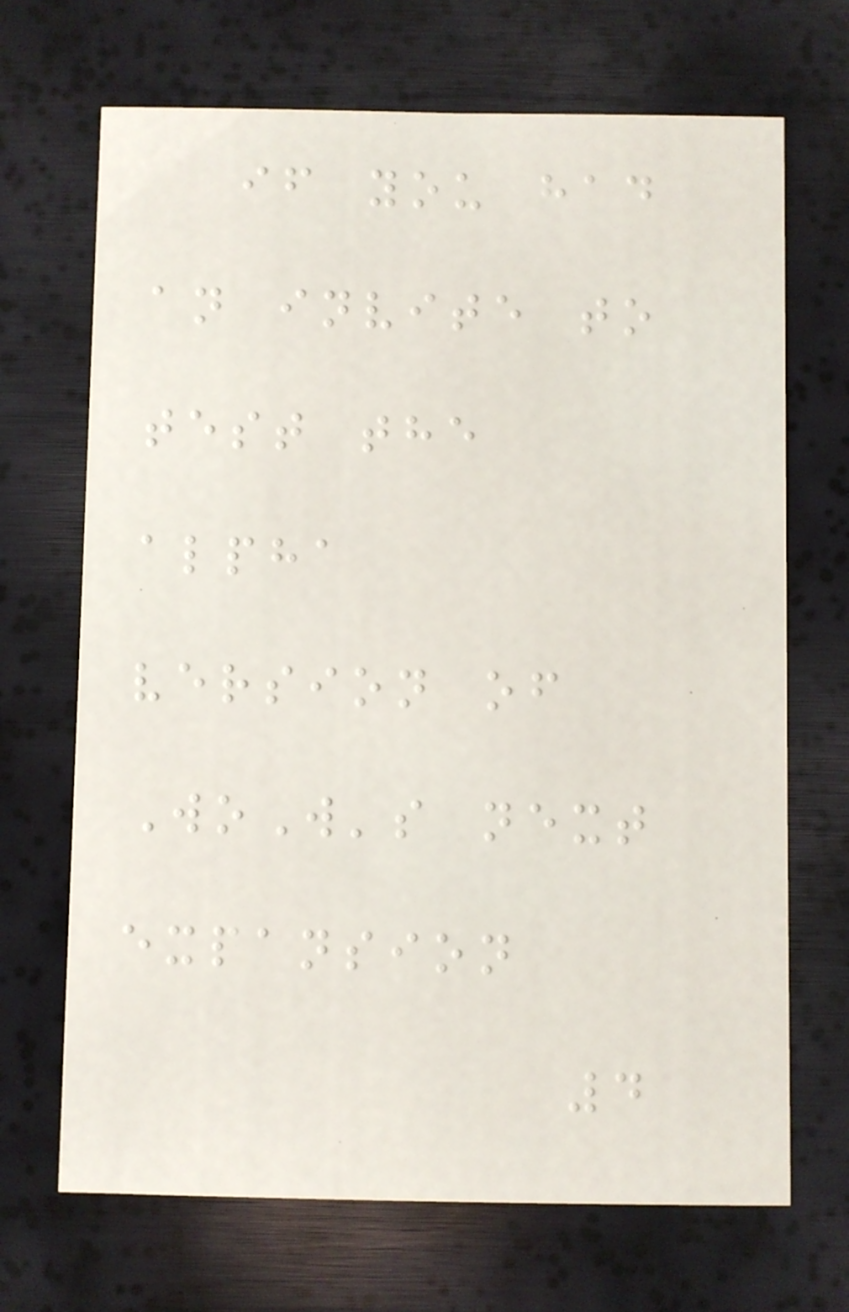if you had
an invite to
test the
alpha
version of
WoW's next
expansion
4
